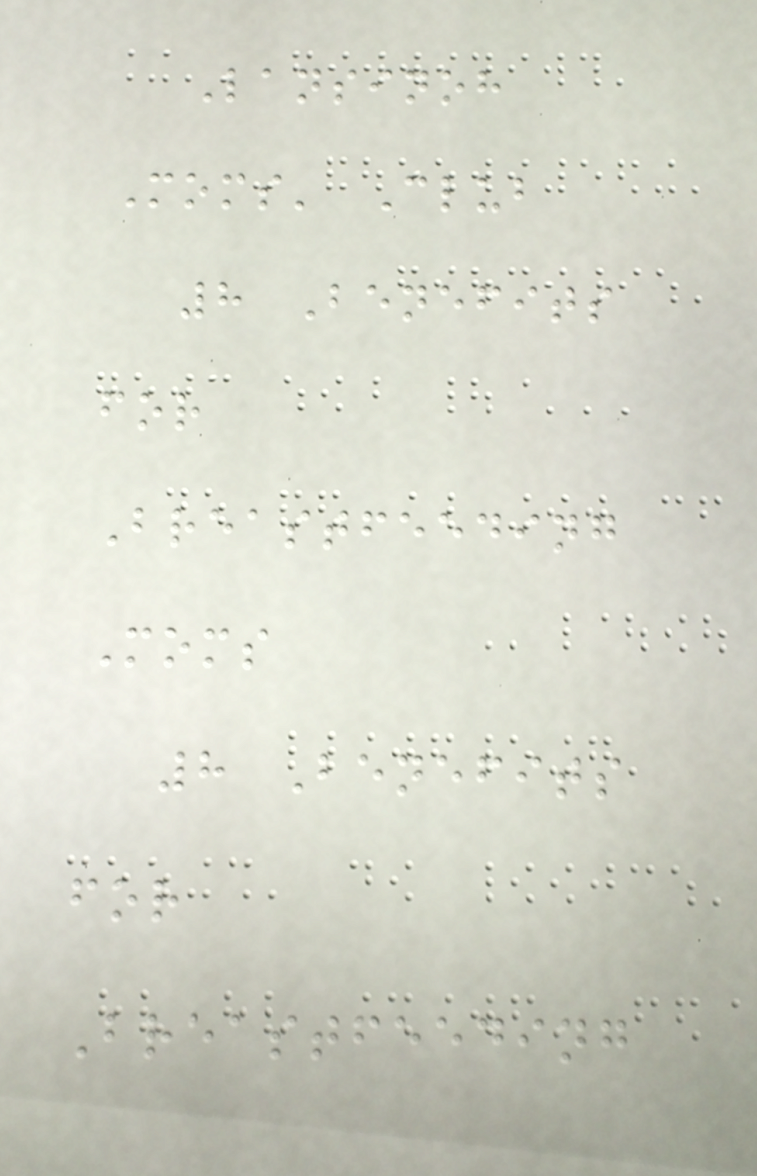Lansinoh
Moms' Club
8 Benefits
for
Breastfeeding
Moms
8 Benefits
for
Breastfeeding
